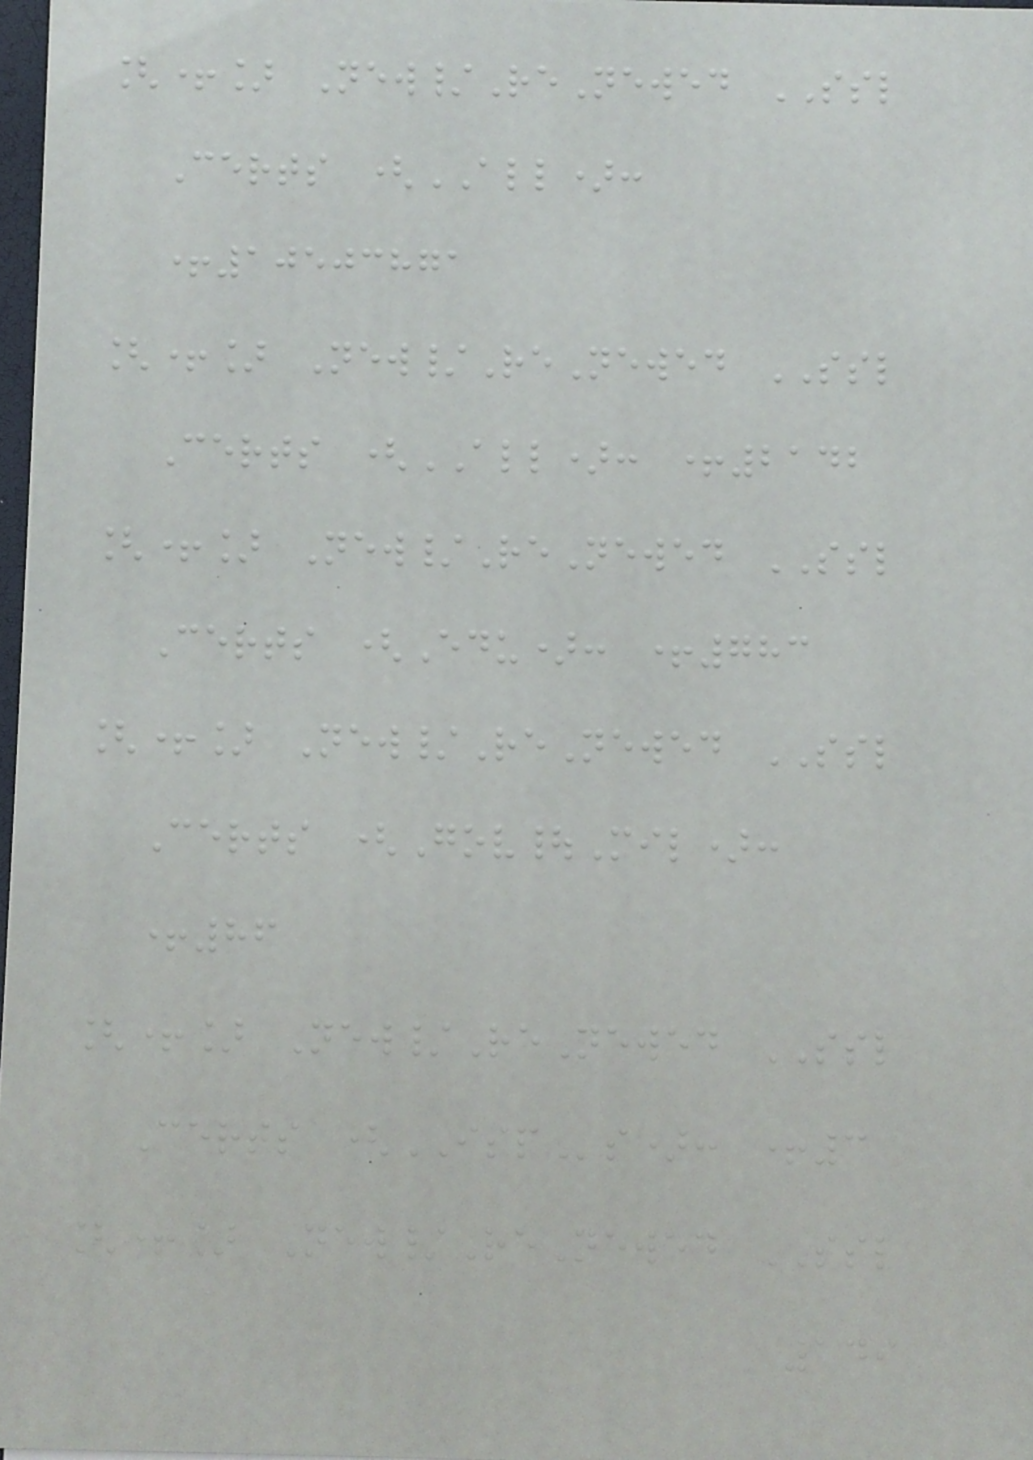[+] New/ReNewed SSL
Certs (ALL):
+10503871
[+] New/ReNewed SSL
Certs (ALL): +2142
[+] New/ReNewed SSL
Certs (Edu): +783
[+] New/ReNewed SSL
Certs (Gov|Mil):
+86
[+] New/ReNewed SSL
Certs (ISPs): +3
[+] New/ReNewed SSL
149
